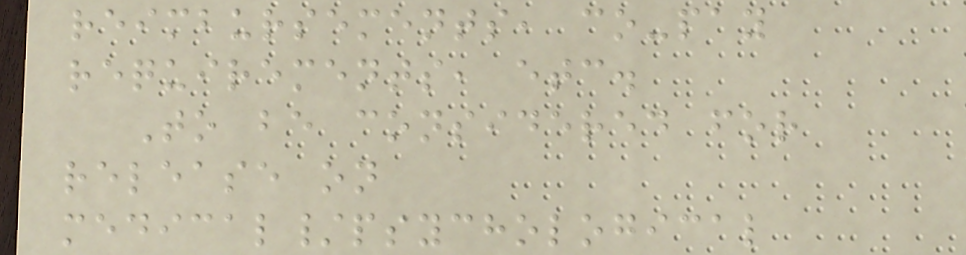reimbursements, co-pay
requirements, etc.
To be considered for
release on
medical/psychological
